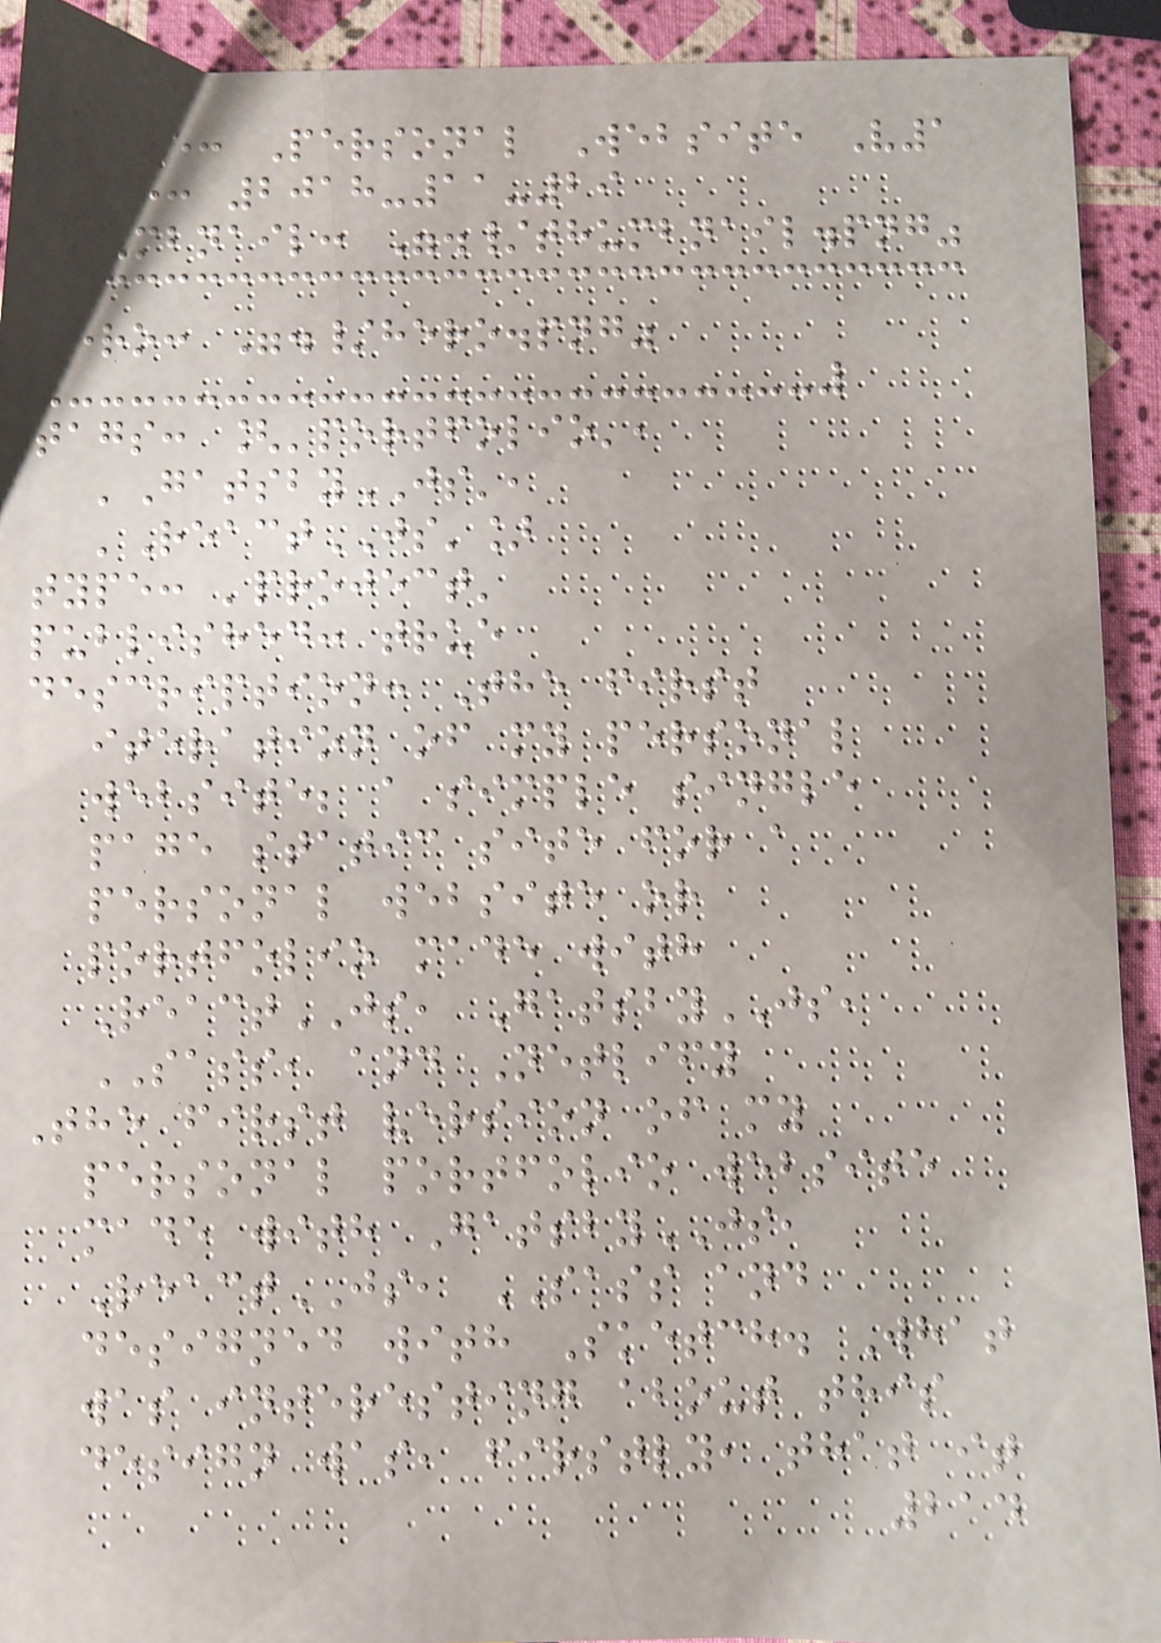title: Personal Website V1
date: 2018-11-29
thumbnail: "./thumbnail.png"
hero: "./hero.png"
tags: ['portfolio',
'GatsbyJS',
'ReactJS']
type: 'project'
published: true
description: The first
iteration of my personal
website; a simple single
page static site for a
personal website or
portfolio made with
ReactJS, GatsbyJS,
SASS, and Netlify
The first version of my
personal portfolio website
made with GatsbyJS,
ReactJS, SASS and
designed with Sketch. What
was interesting about this
design was, firstly, that it
214
